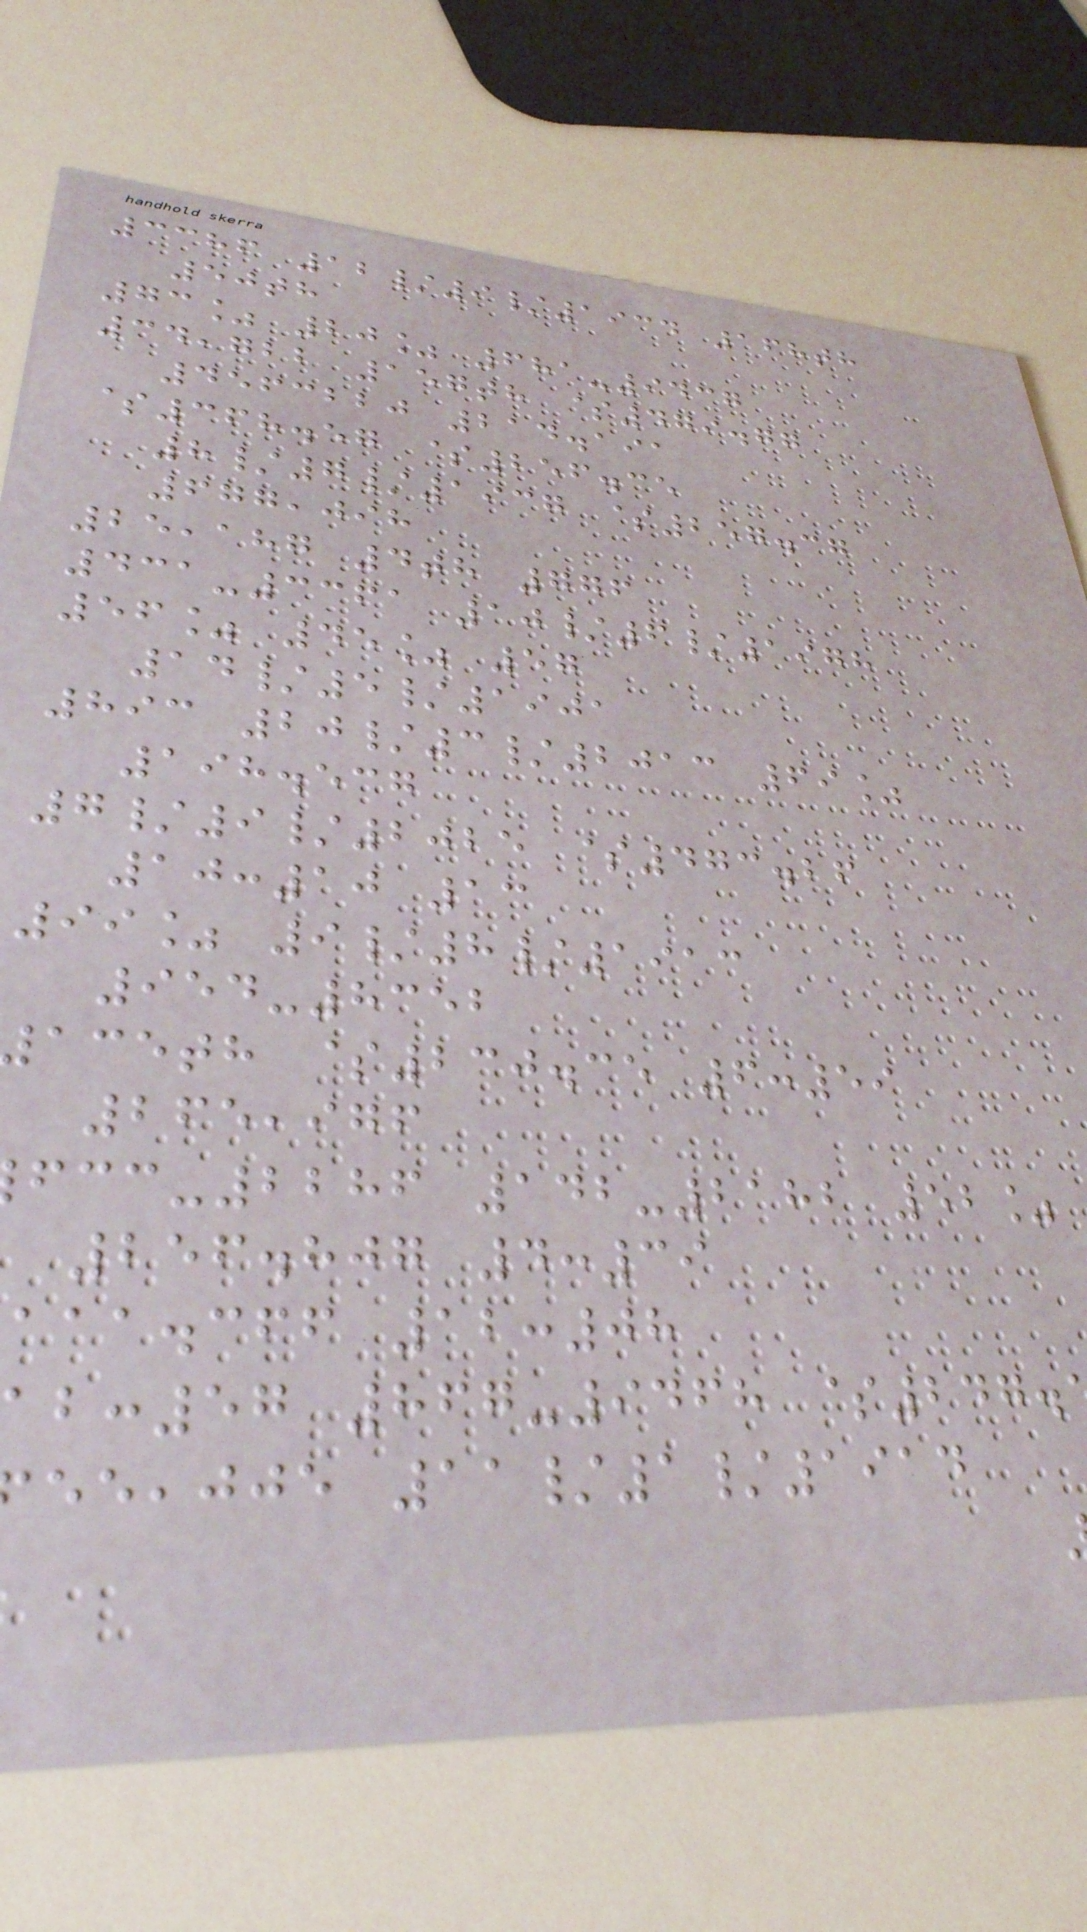3386 12/9/1934 168th
50th
73% 20% 681-9437
34,722 157th $479.77
4563220 214.191
$368.57 $256.35
8/7/1937 $257.37
677,098
25,187 4th 776
431-3361 10/6/1978
56% 45% 57
14/5/1901
893 20/3/2013 69%
198.537
7/9/2025 $473.26
10:10 13
99% 9/8/1913
954-8352
aceth $230.35 6:59
265,976
-2286 142-2182 52%
256.807 4:39
aaa.cff 12:08
:57 867-9468 $247.
,jje 11/1/1914
